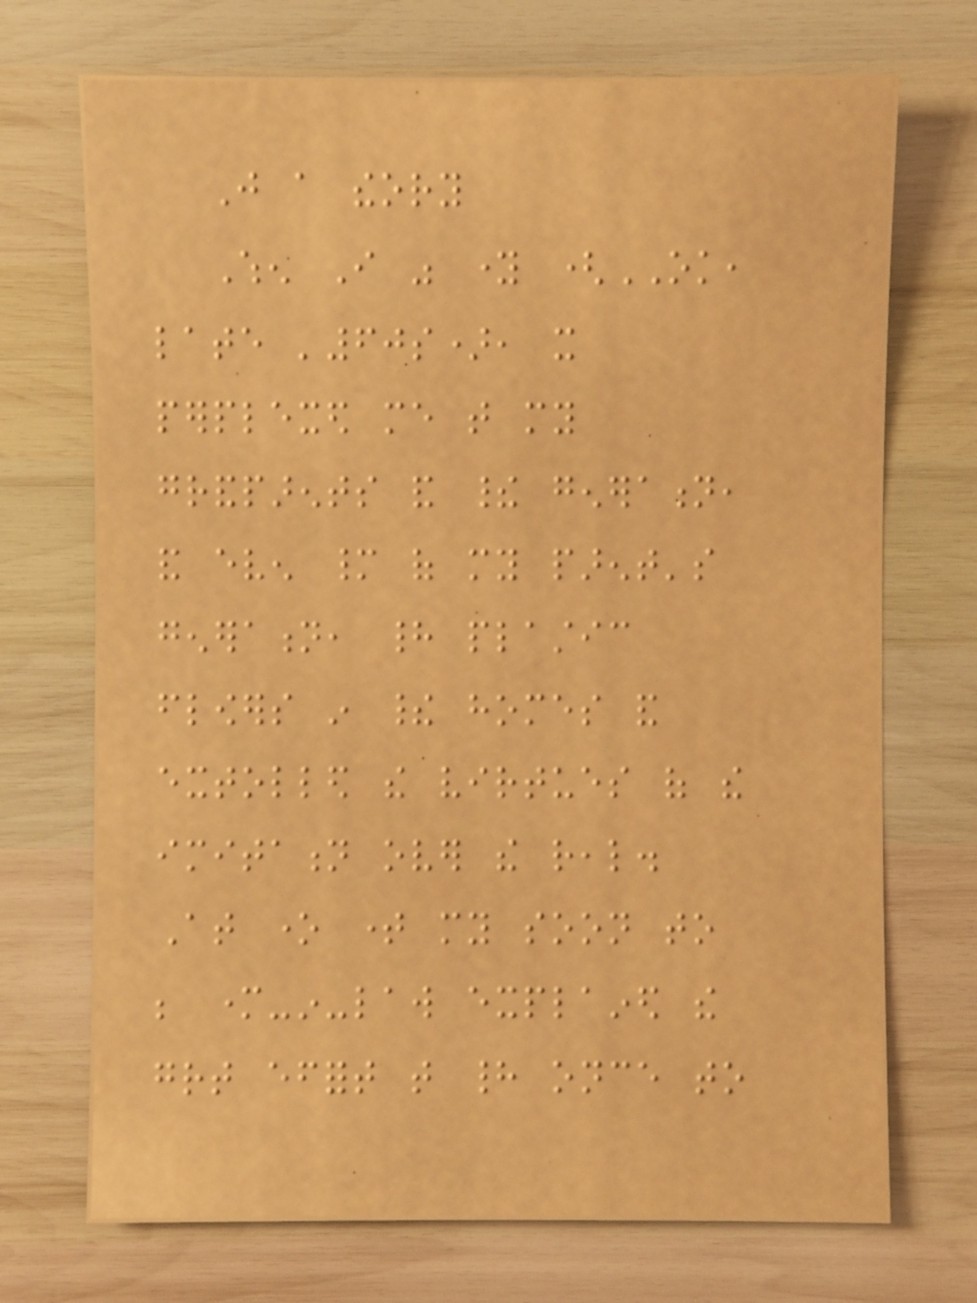Just a theory
When I was young (OK,
late '60s), it
perplexed me that my
grandparents and their generation,
and even many of my parent's
generation, had plastic
flowers in their homes and
extolled the virtues of the
imitation over the real.
At one time my soon to
be mother-in-law explained the
great effort that had once to
